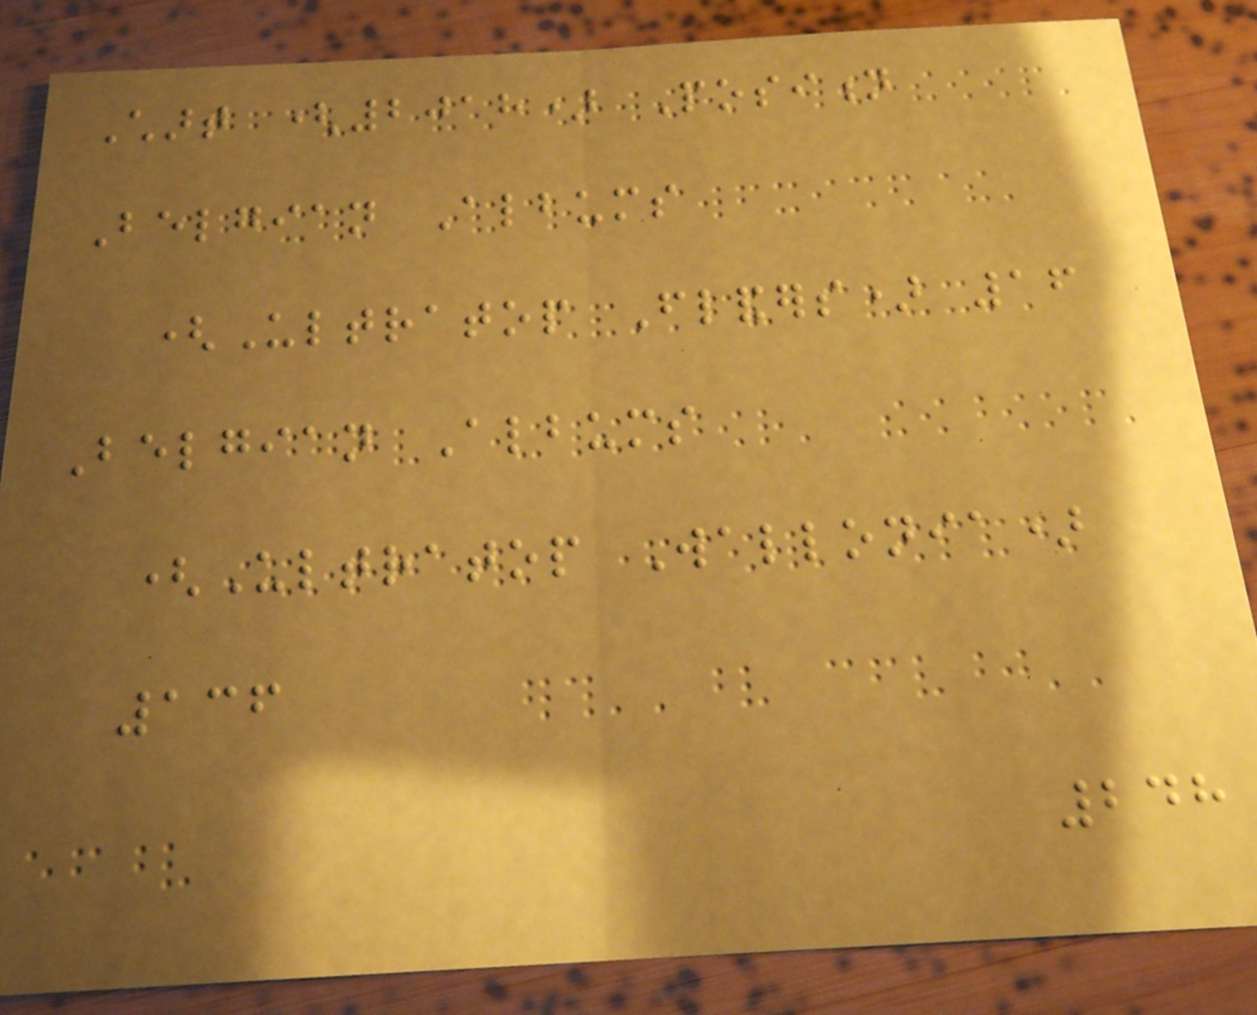Chart (2018) Position
Belgian Albums
(Ultratop Flanders) 16
Belgian Albums
(Ultratop Wallonia)
136
248
